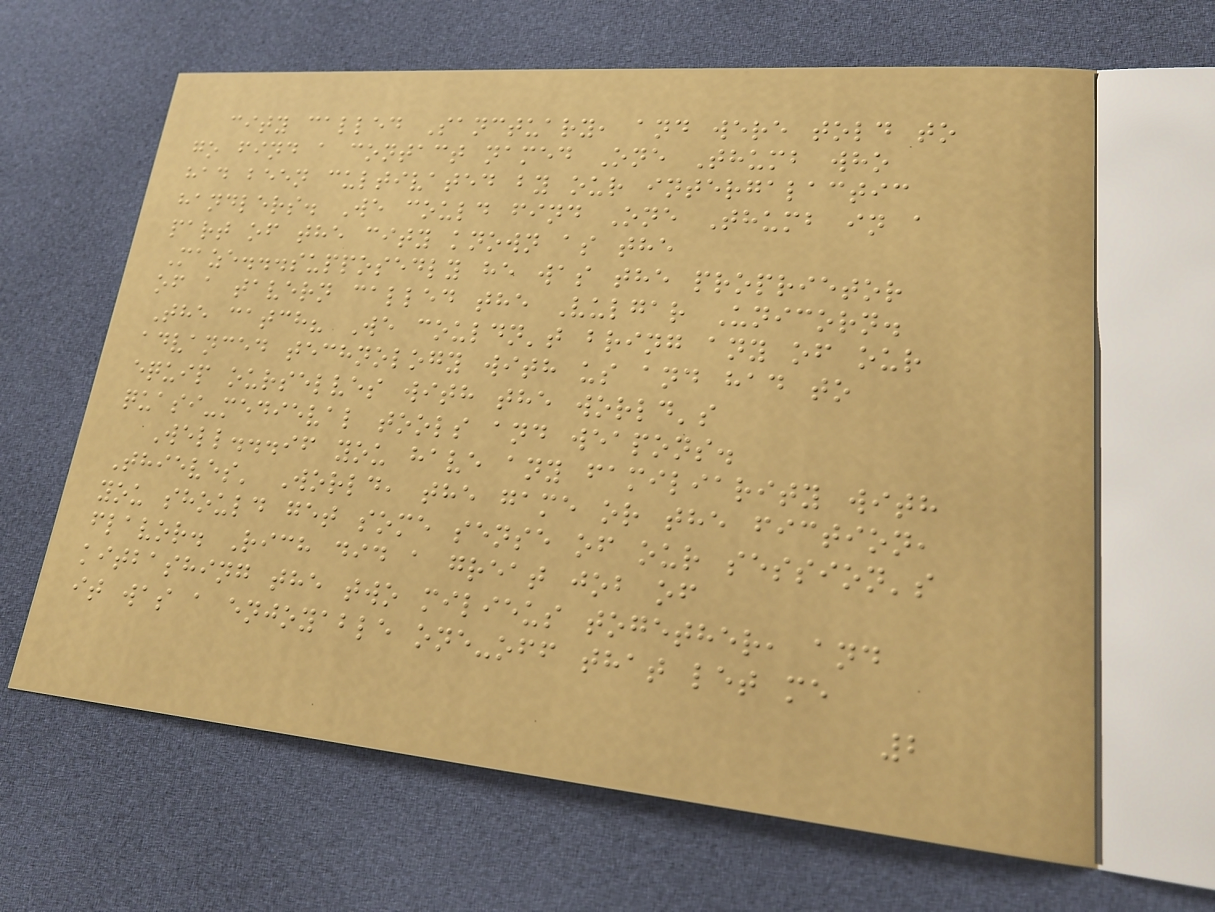city called Sanctuary, and were told to
go find a contact named One Thumb who
had been cultivated by our intergalactic
handlers. We could find One Thumb in a
part of the city known as the
Maze...supposedly he was the proprietor
of a tavern called the Vulgar Unicorn.
The catch? We couldn't bring any of our
advanced technology with us and had to
equip ourselves with the world's
quasi-medieval tools and weapons.
Well...if you have any familiarity with
Thieves' World, the game or the fiction,
you should get some sense of our session's
flavor. Rich did a great job of
kitbashing the two milieus together, and
it was a enjoyable one-off that let me
2
